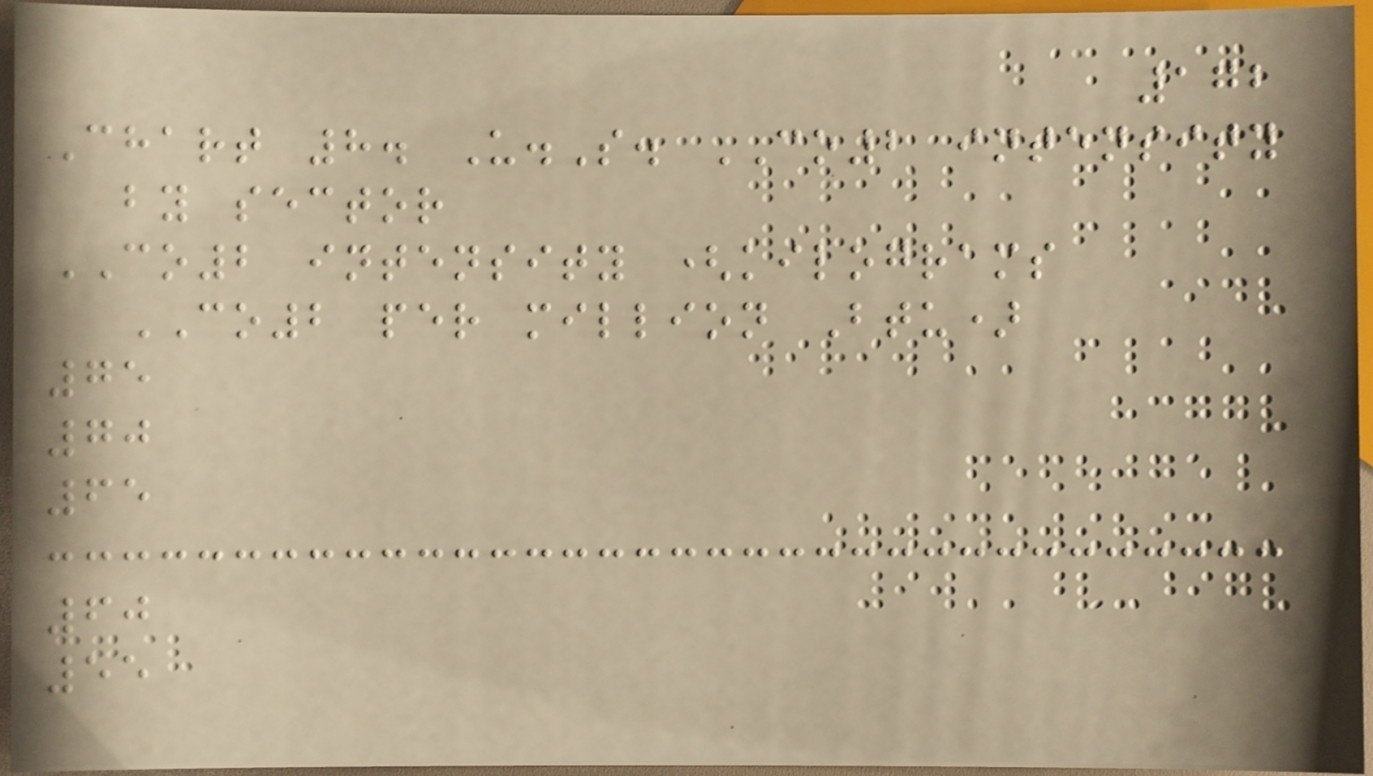172
Chart 8. U.S. CO2 intensity
by sector
CO2 intensity (kilograms
CO2 per million Btu)
75
70
65
60
55
